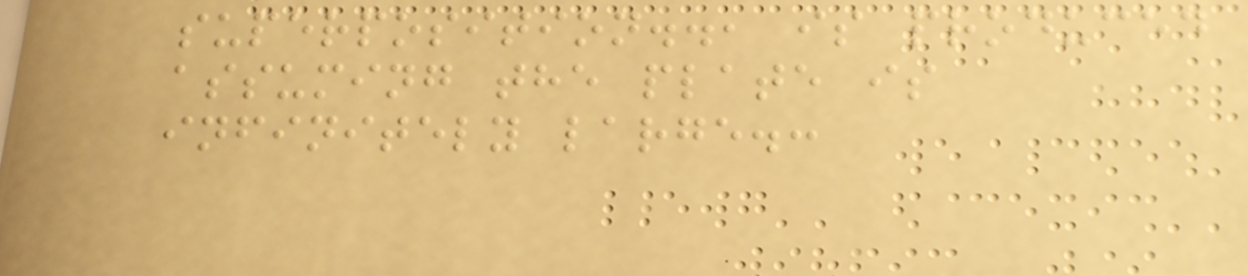superposition.., is produced
assuming the plate is
infinitely large.:
